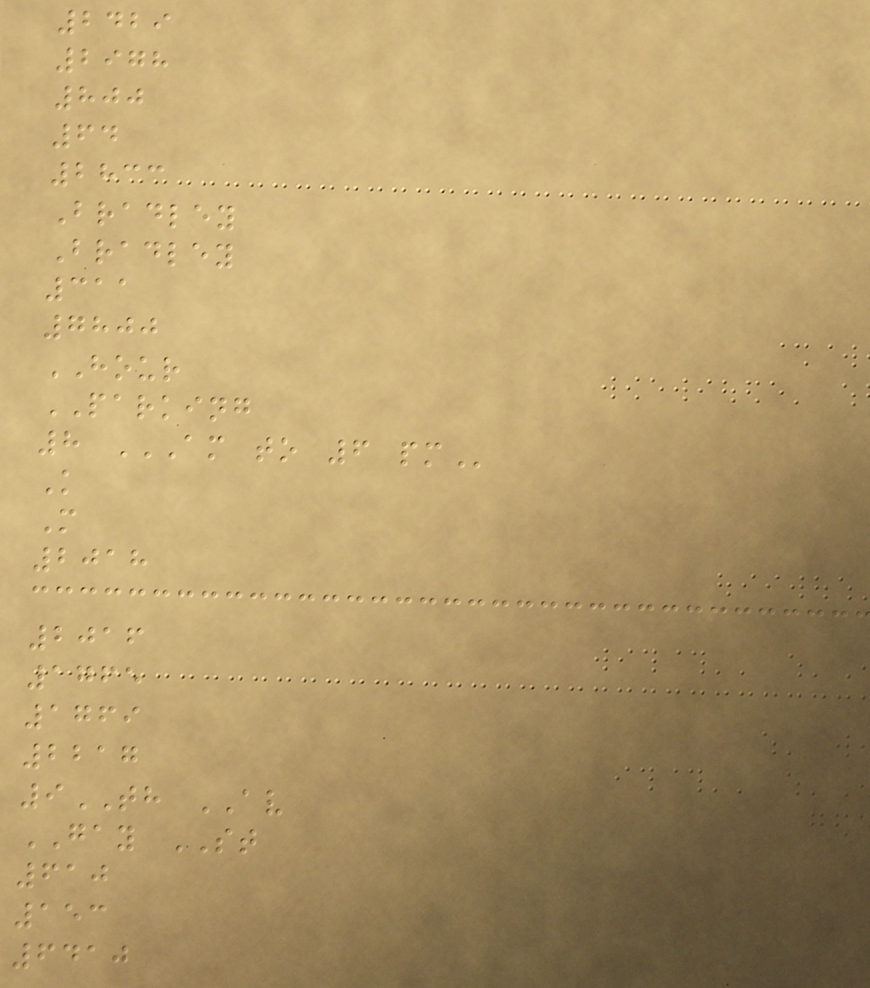2429
2978
800
64
2833
Bradley
Bradley
311
7800
HOUR
PARKING
8 AM TO 6 PM
K
M
2018
2016
1765
1769
2217
9TH AV
GAY ST
610
153
6410
